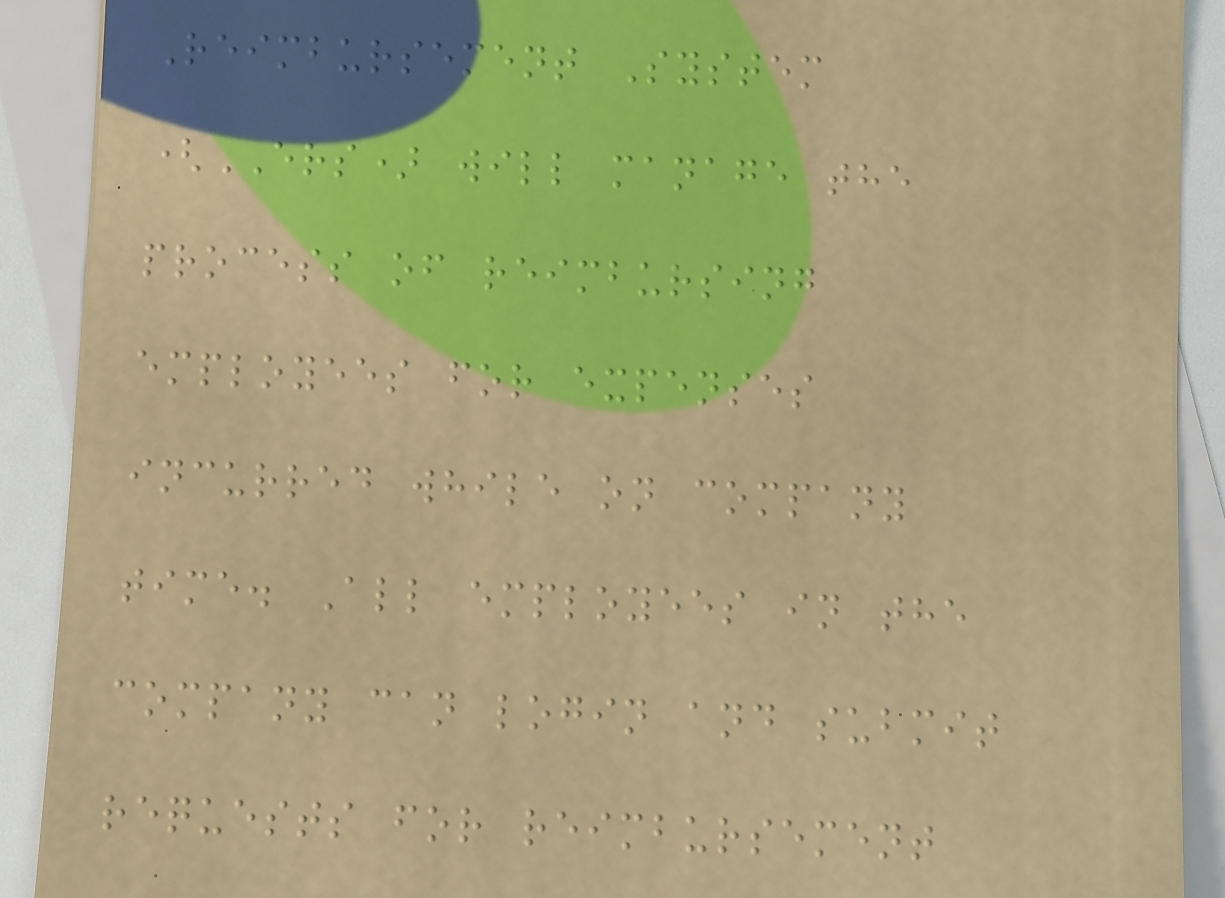Reimbursement System
(ERS) will manage the
process of reimbursing
employees for expenses
incurred while on company
time. All employees in the
company can login and submit
requests for reimbursement
